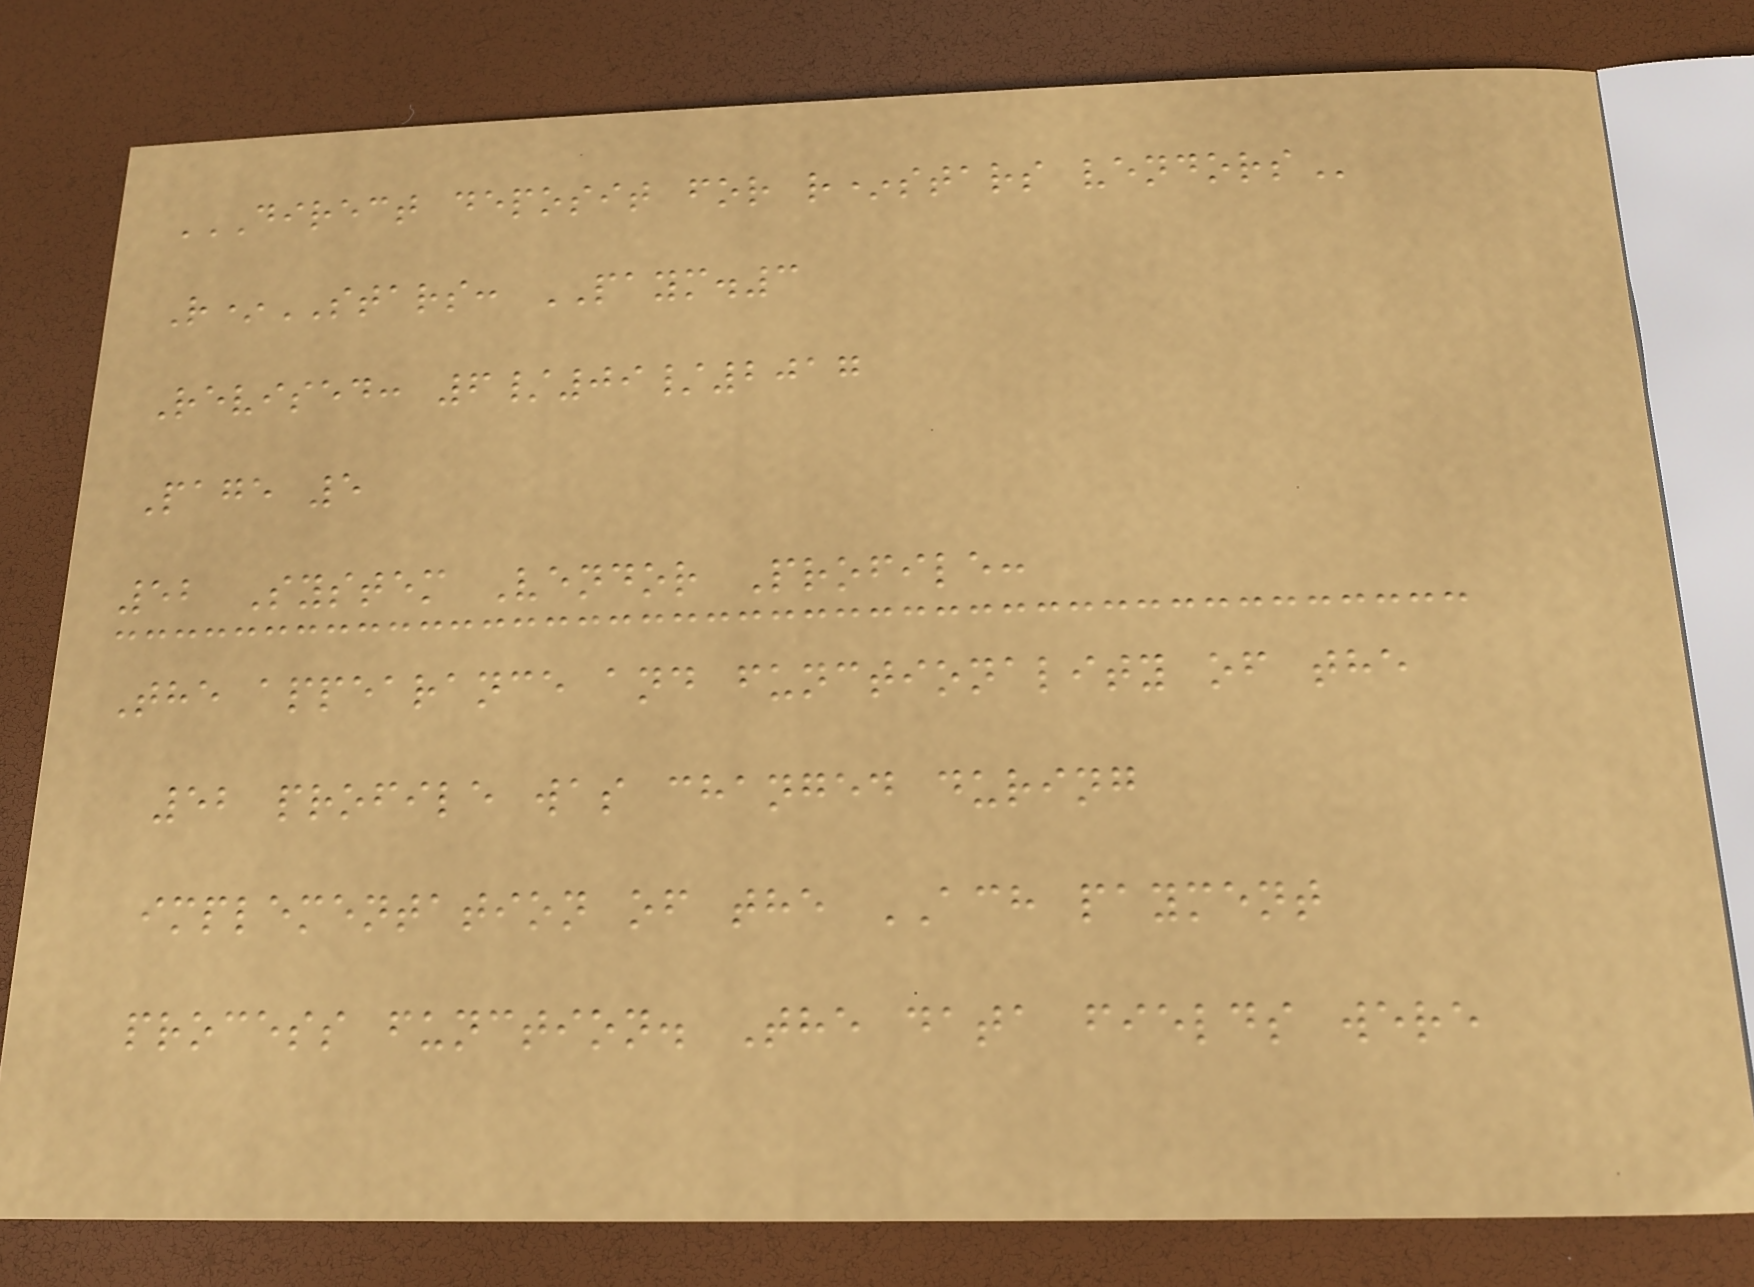DIRECT DEPOSIT FOR R*STARS VENDORS
R*STARS: PAYM.3
Revised: 6/09/2017
Page 5
52 System Vendor Profile:
The appearance and functionality of the
52 profile was changed during
implementation of the ACH payment
process function. The data fields were
